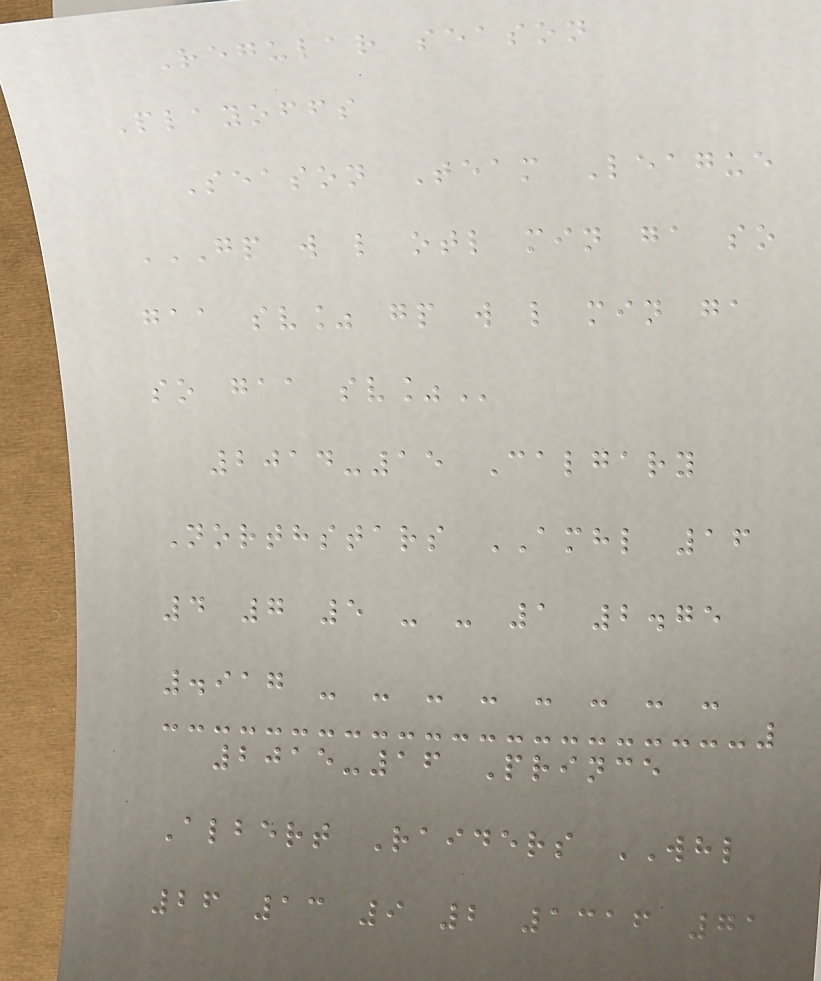Regular season
Playoffs
Season Team League
GP W L OTL MIN GA SO
GAA SV% GP W L MIN GA
SO GAA SV%
2014-15 Calgary
Northstars AMHL 16
4 7 5 - - 1 2.75
.917 - - - - - - - -
2015-16 Prince
Albert Raiders WHL
26 13 9 2 1316 71
